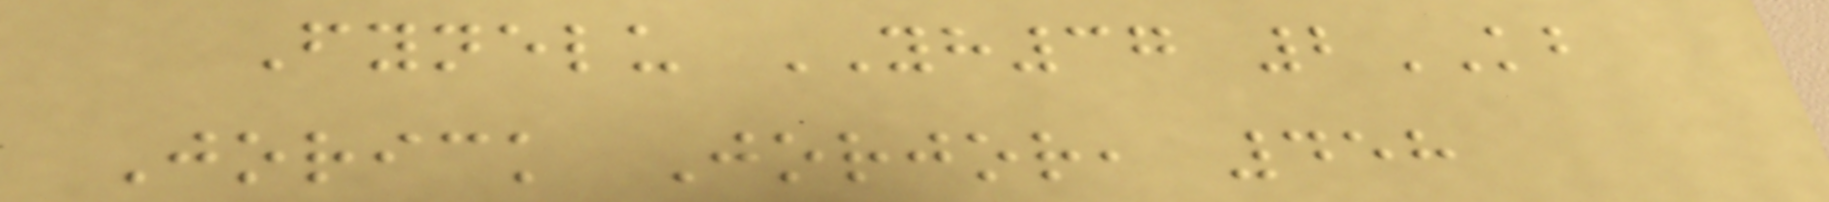Fynelu YH37 2KB
Jorick Jorjor, 458
